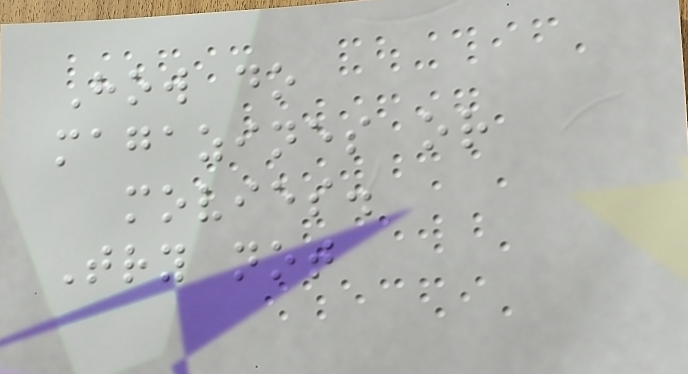How do
magazines or
movies.
Try not
